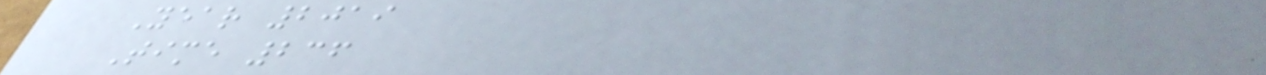Year 2019
Time 236
